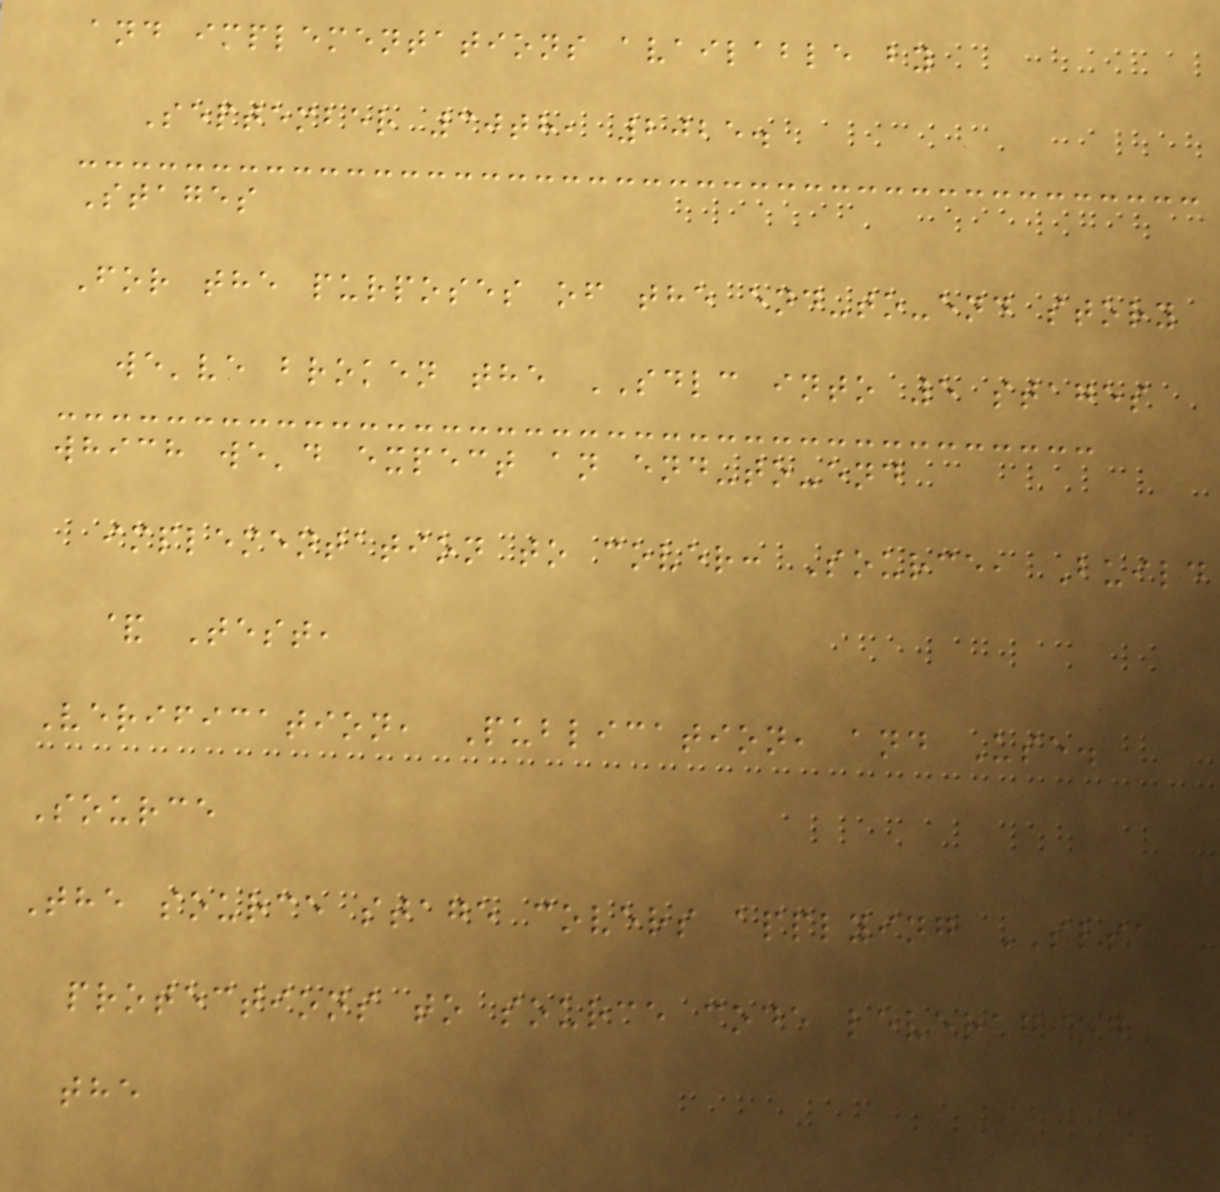and implementations available by
September 30th, 2025.
Stages
For the purposes of the end-to-end story
we've broken the SDLC into 5 stages
which we'd expect an end-to-end
implementation to cover: Source, Build
& Test,
Verification, Publication, and Use.
Source
The source stage covers applying SLSA
protections to source code leveraging
the
